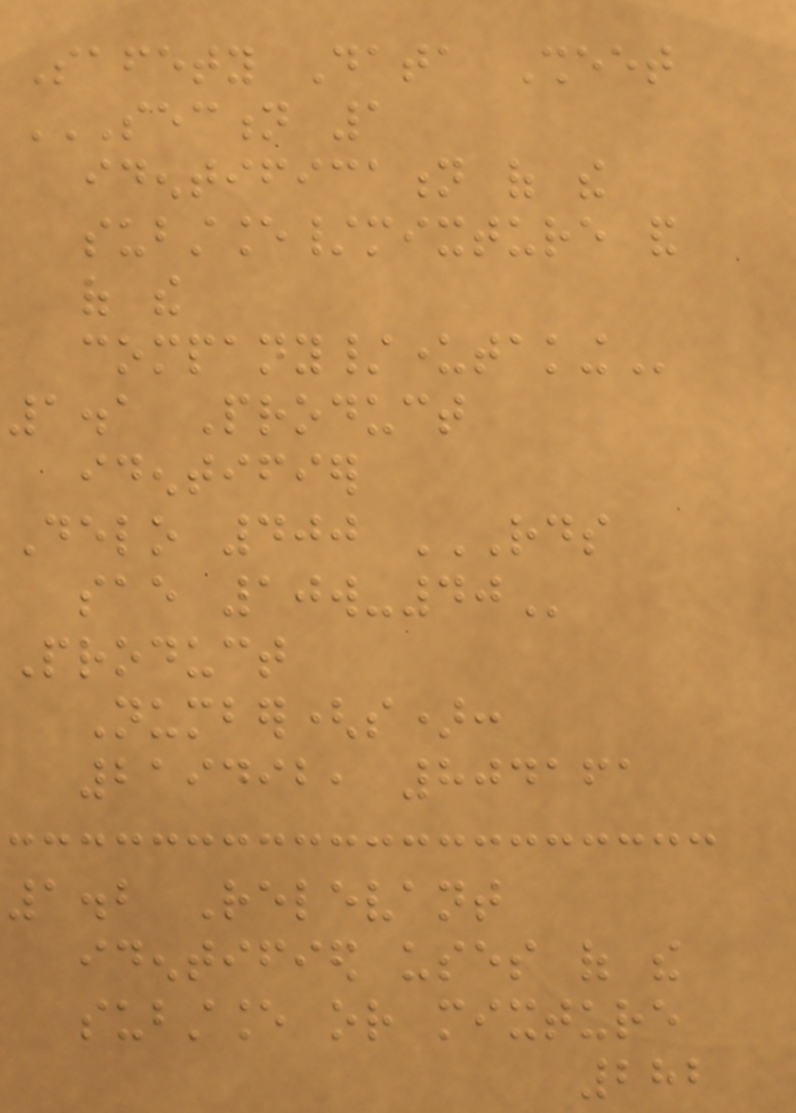Safety Data Sheet
SECTION 1
IDENTIFICATION OF THE
SUBSTANCE/MIXTURE AND
OF THE
COMPANY/UNDERTAKING
1.1 Product
identifier
Delo 400 RDS
SAE 10W-40
Product
Number(s):
219492, 804161
1.2 Relevant
identified uses of the
substance or mixture
282
